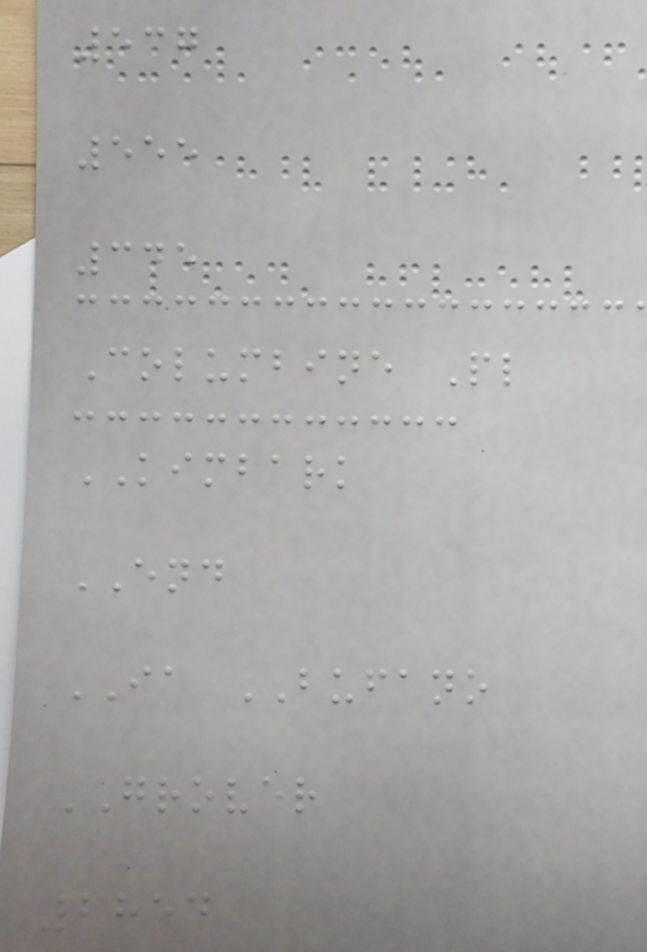537
555
345
Columbine Pl
KIMBARK
END
IA BUFANO
GROVER
2854
